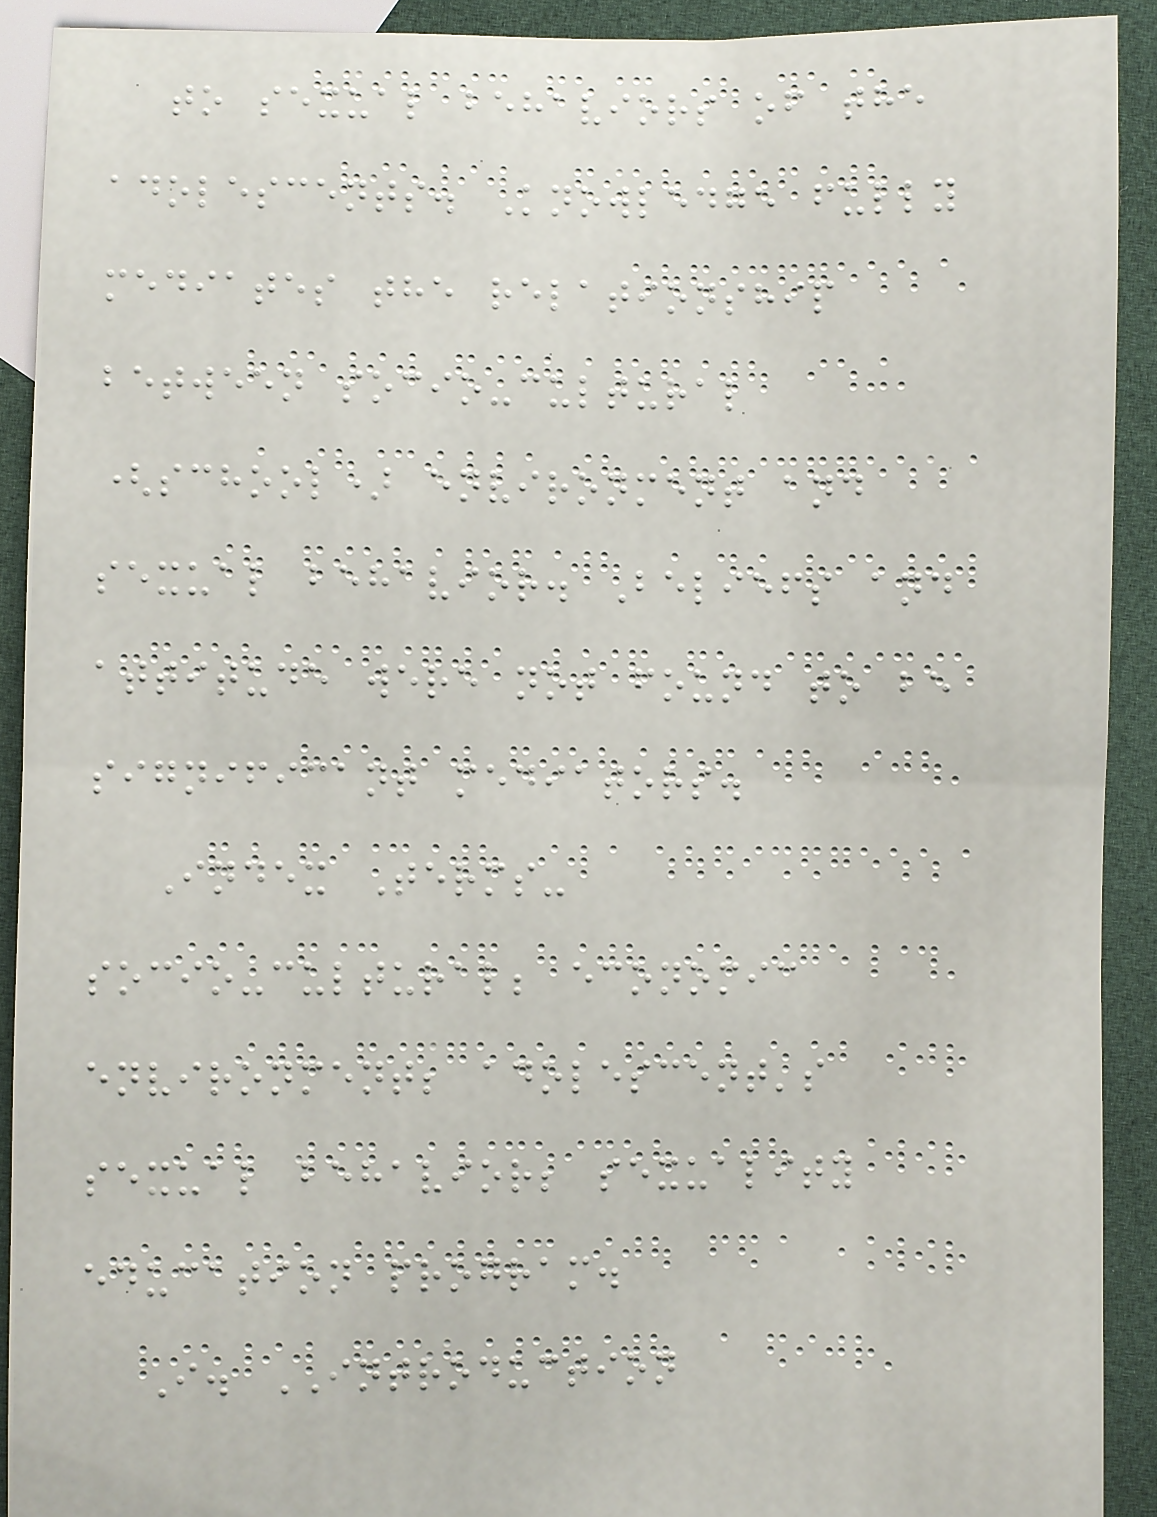to sexual behaviors of the
adolescents. Knowledge fully
mediates the relationship
between socio-cultural
(school) environment and
sexual behavior. Beliefs and
attitude were not found to be
significant mediators.
Index Terms-
socio-cultural; economic
environment; adolescent's
sexual behavior; sexuality
education program.
I. INTRODUCTION
